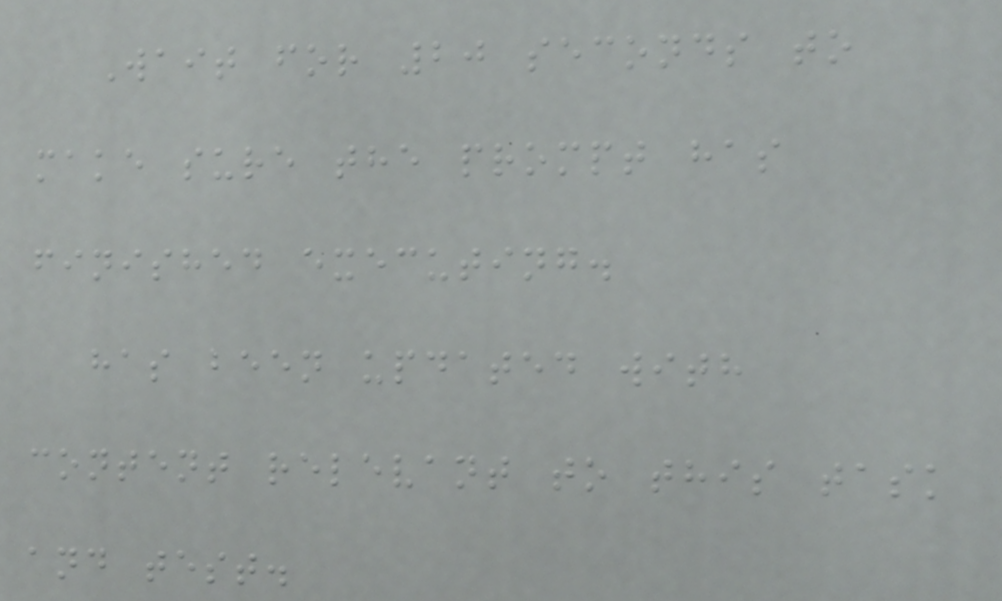Wait for 20 seconds to
make sure the prompt has
finished executing.
has been updated with
content relevant to this task
and test.
